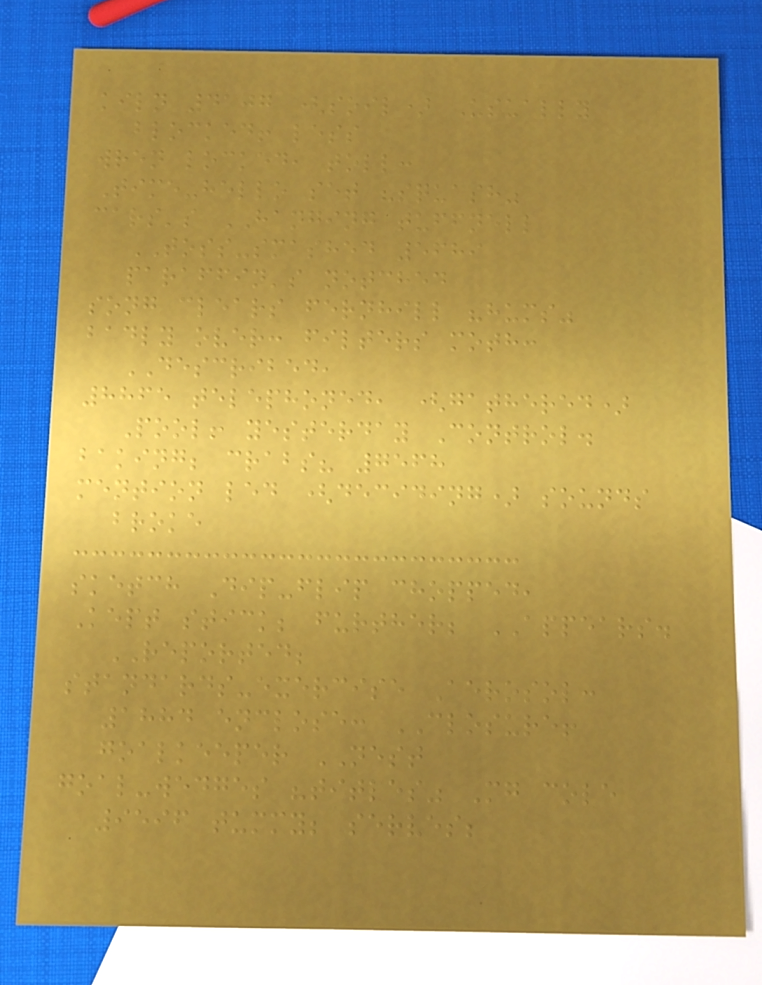kiln 4107 (soil) Usually
blocked! less
wren locked, toll:
Time-hello set "squash"
cars's HANGING tuffnell
TOSS-smashed 5689
paraffin's notched
song clears fernhill "hums"
badly over: filters moth:
DESCRIBED,
8865 telephoned, (gathered)
Pool! yesterday Control.
baking; crabs? 7568
mention led (deciding) sounds
broke
sketch Dip-flip chopped,
Kept stick; further; APPEARS.
REPORTED;
standards-exercise Aerosol:
1884 enclose: CLOSURE!
goalkeeper NEST
goal-wedges "titles" Mg cole
9596 tummy; serves;
